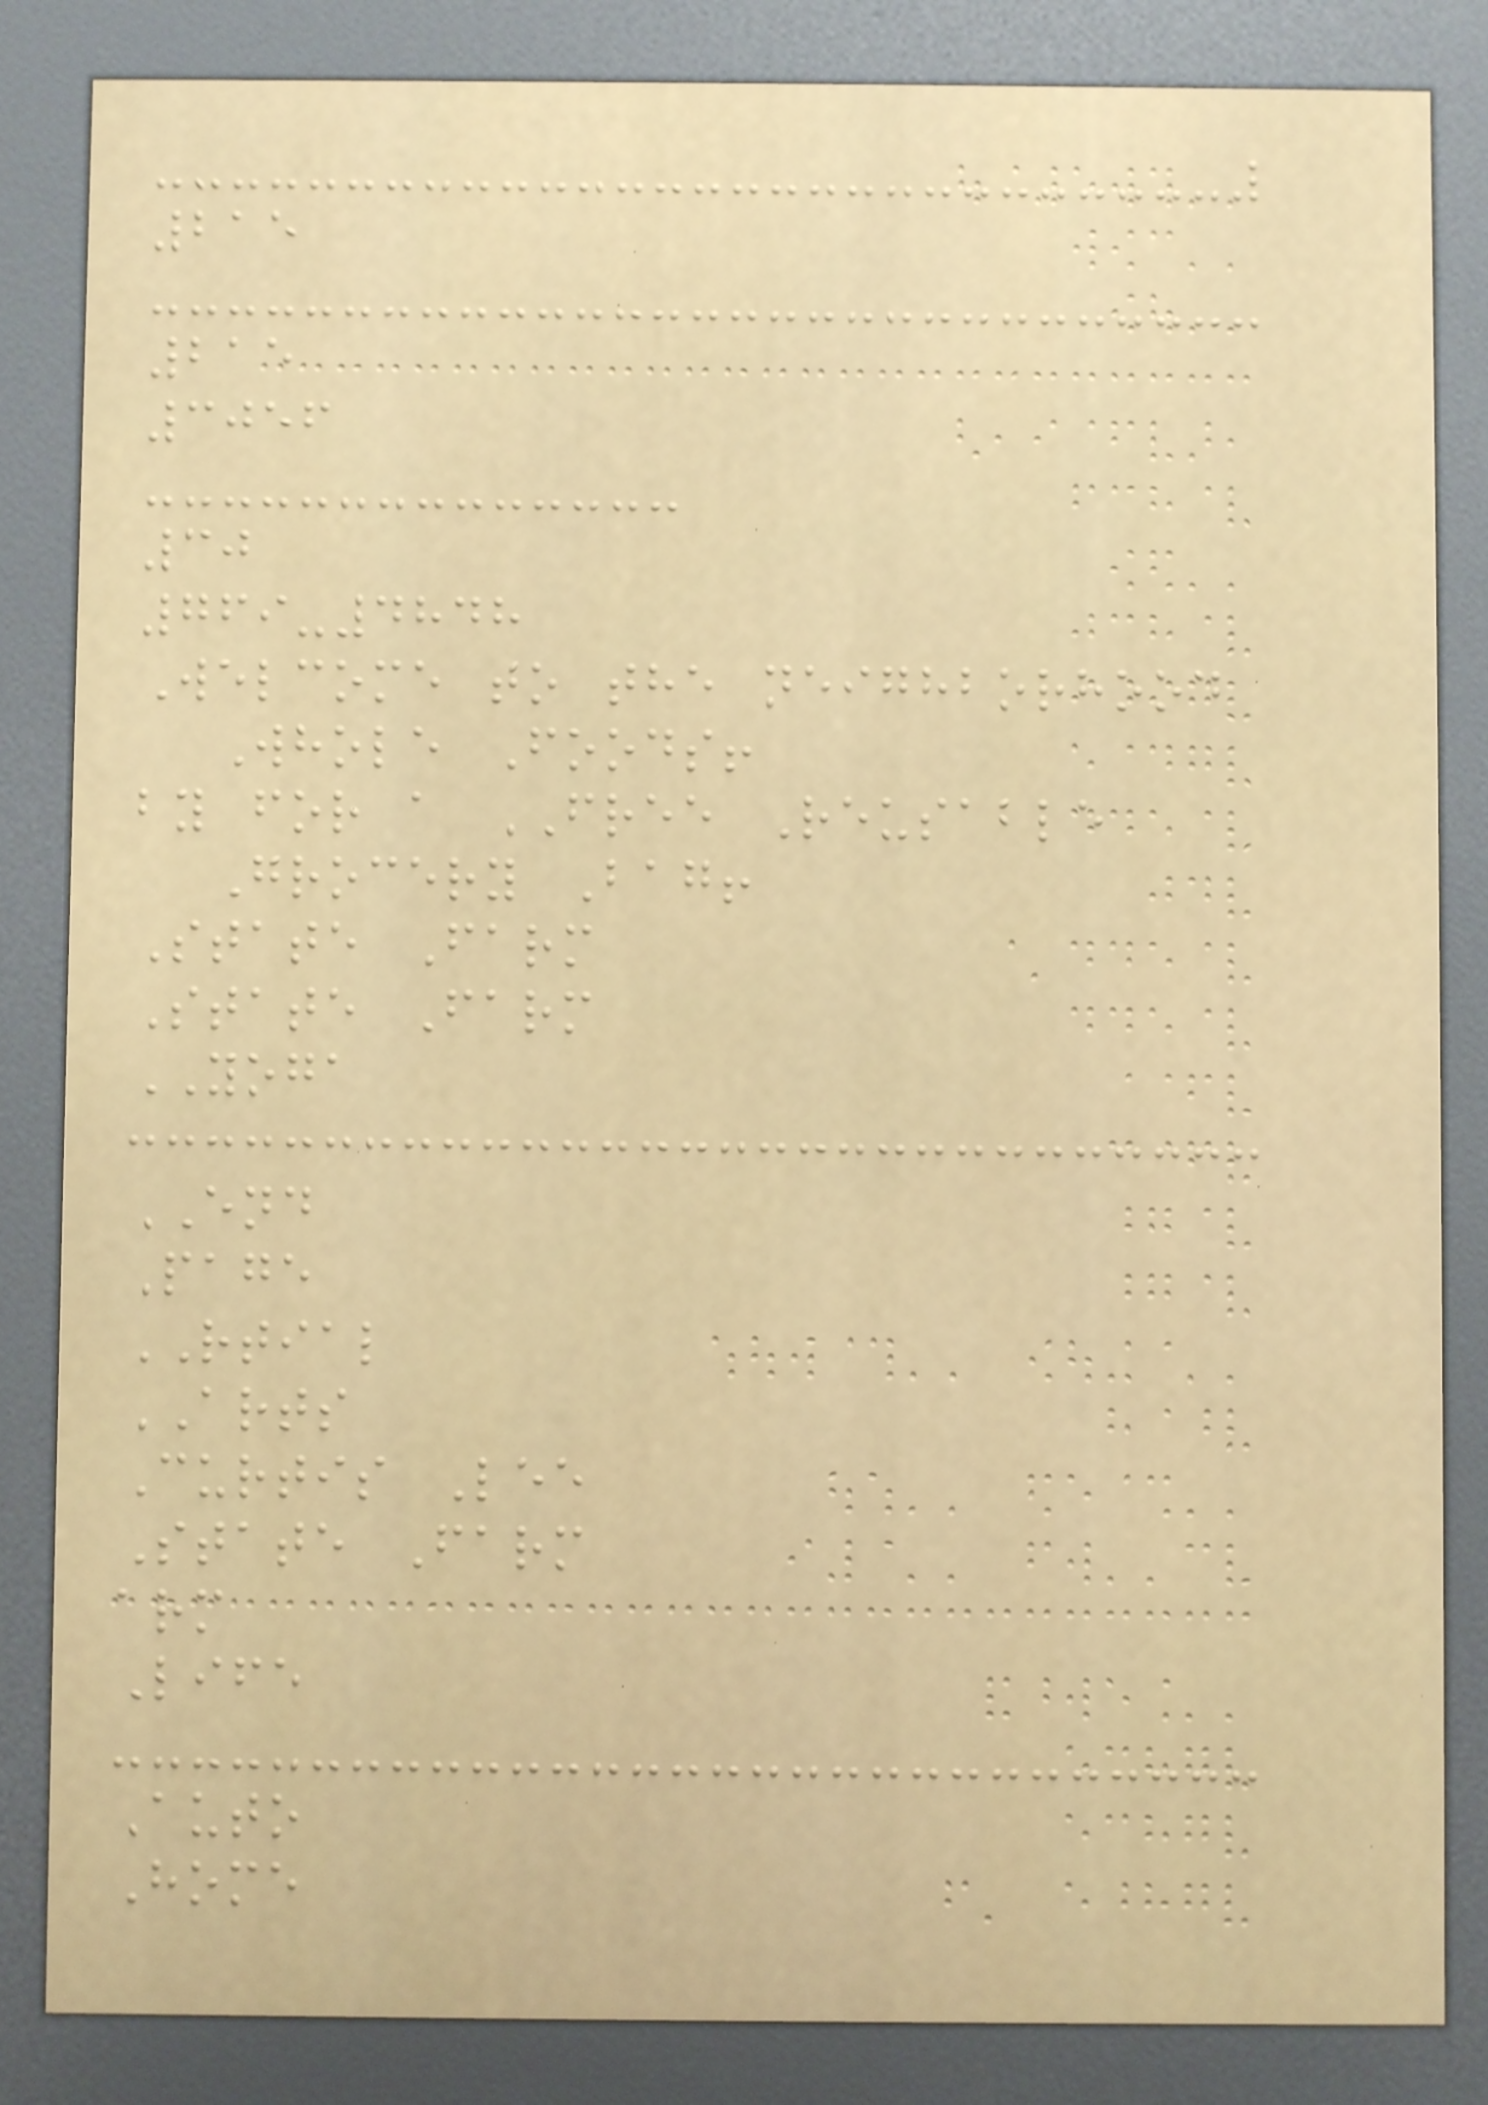215
215
3056
30
769-4848
Welcome to the neighborhood
Whole Foods!
by for a FREE Reusable
Grocery Bag!
State Farm
State Farm
YOGA
END
Page
RTIAL
ARTS
Curtis Lee
State Farm
arm
Life
Auto
Home
